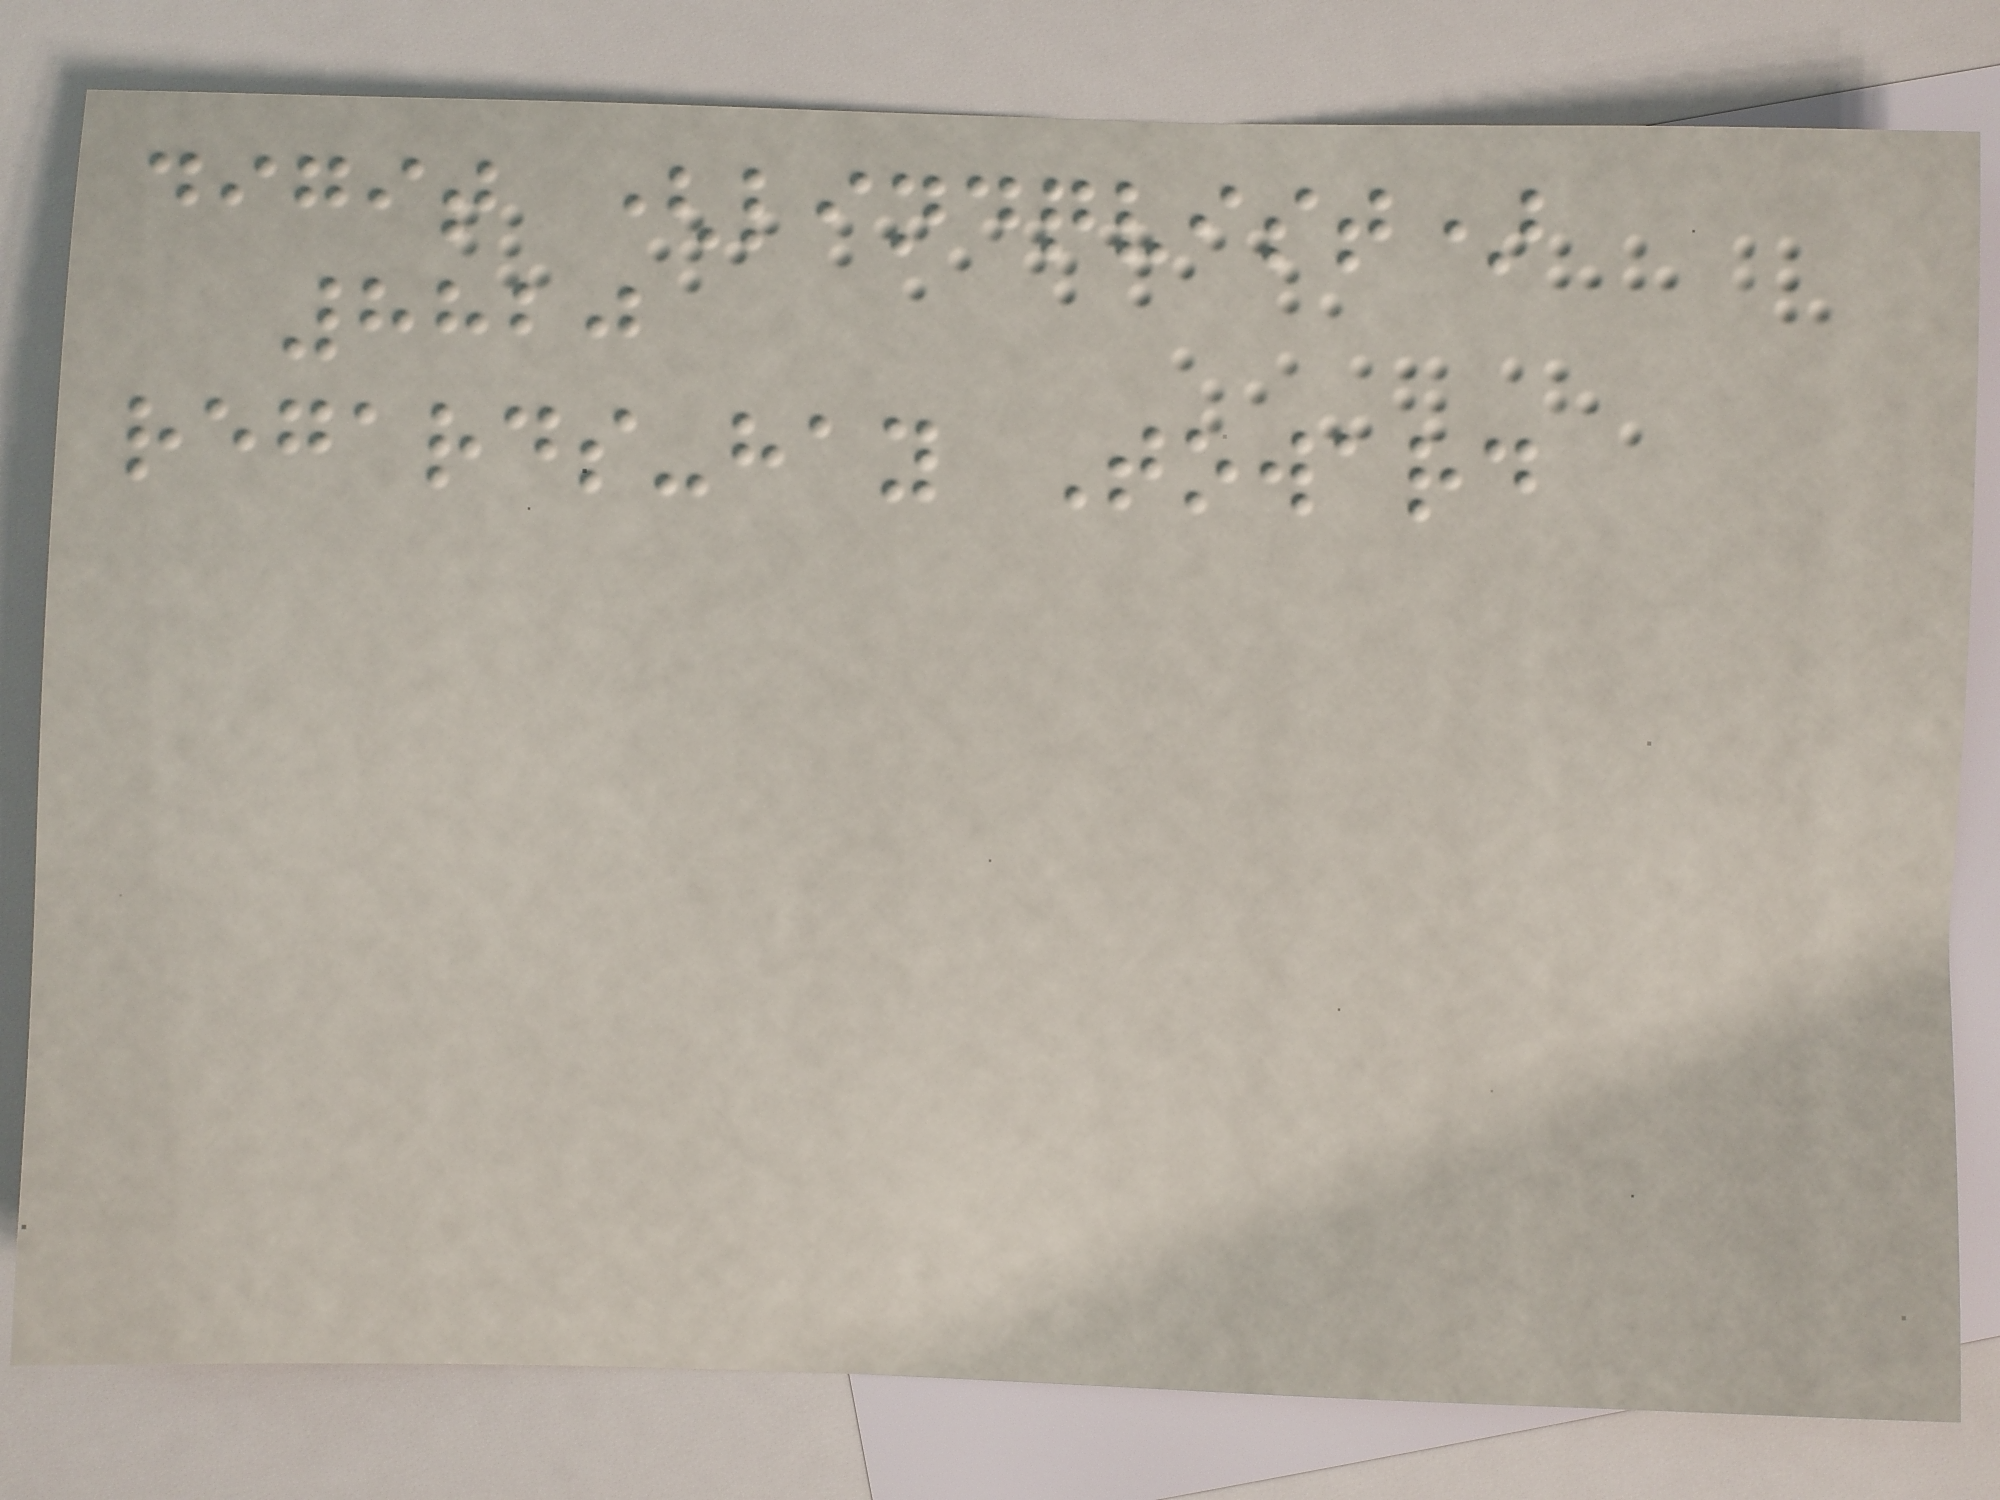digit (lindqvist)
8820
regards-hay Toward
